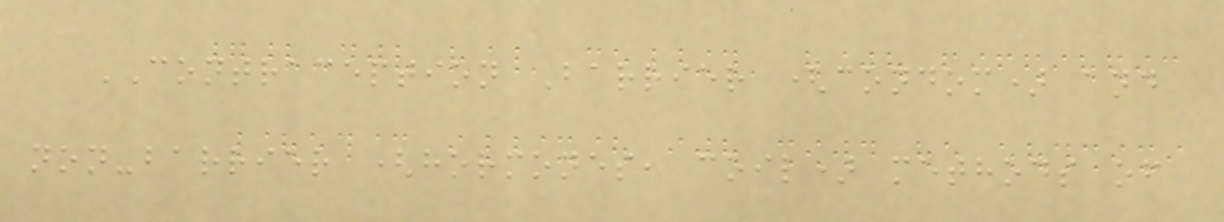CONTRACEPTION Barrier (condom) and
non-barrier (hormones, coil) methods of
